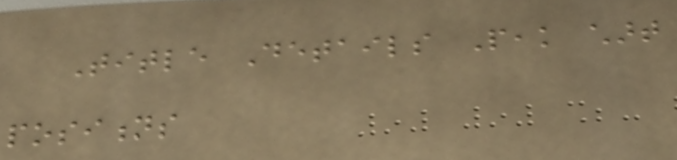Title Details Peak chart
positions
